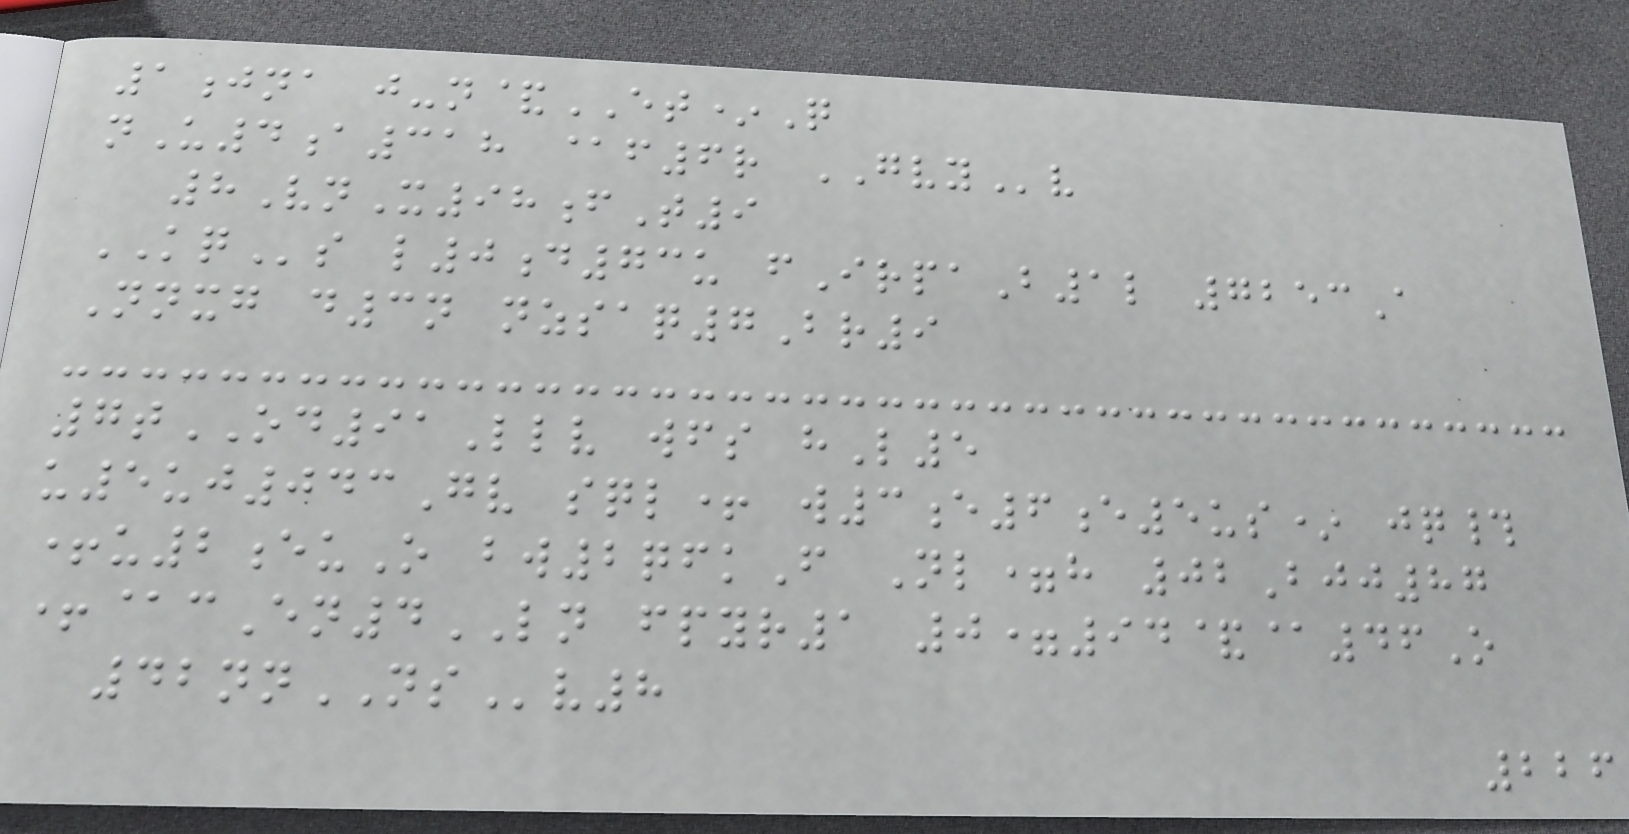1jna j-n&ET*Q
nU4a318 @f6r GVYv
8VnX98fT9
KQs l0d73u fIrpaB1l 7253A
Nnxg d3n nzsaq7Br9
7tOD91Llv wfs hL5
u5uj043Gv sql+ w3e6e5us* jq#
+u2euO bw2qfkF Nl=h 02Bjj87
+@cEn4LN fpyr1 0=94&@46O
42nnNSv8
226
